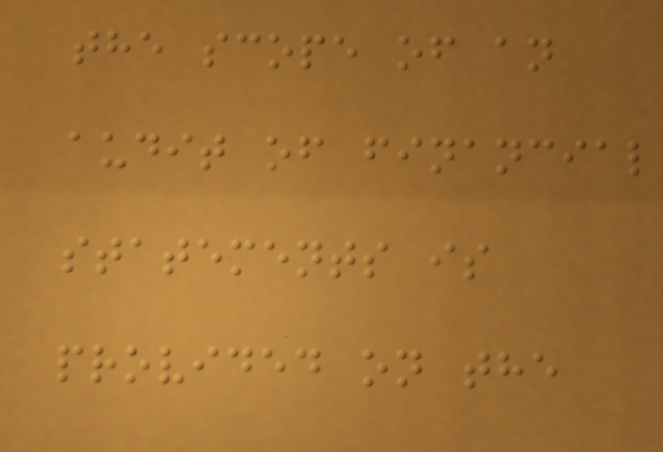the scope of an
audit of financial
statements is
provided on the
